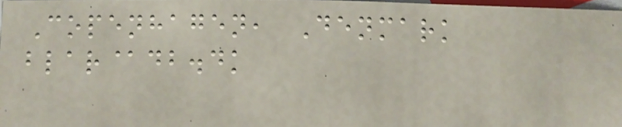Copenhagen, Denmark
blar@db.dk
